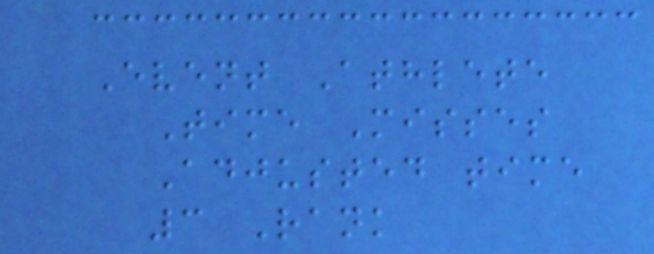Event Athlete
Time Misses
Adjusted time
3 Rank
